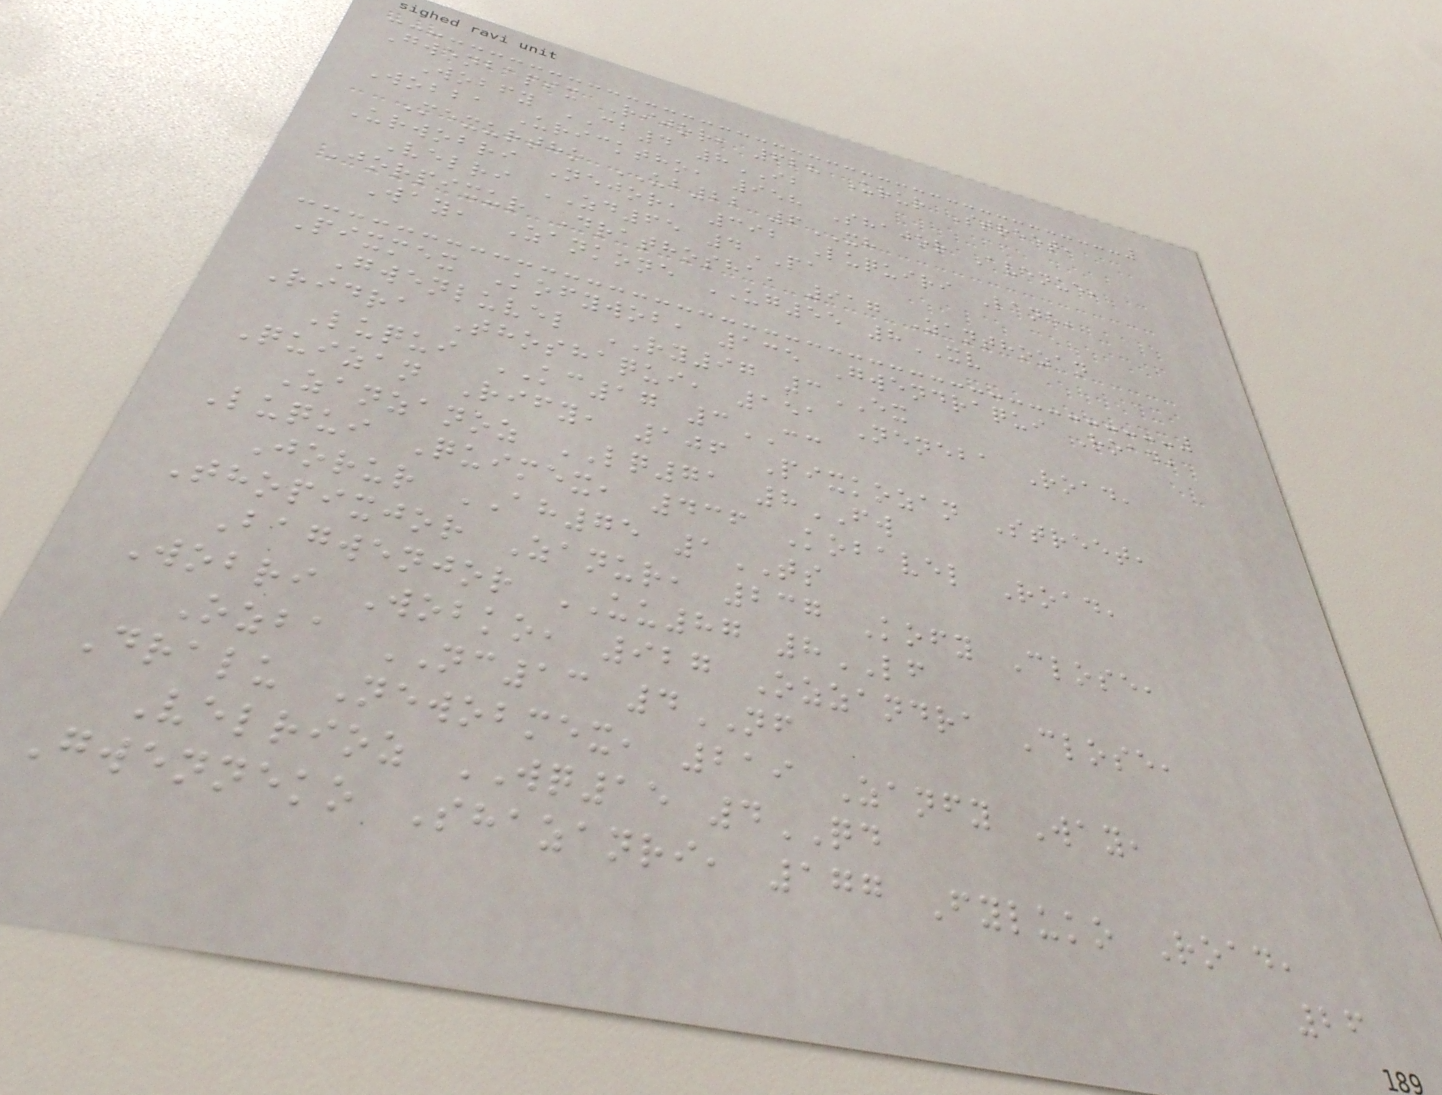Gwenbapix Rijor, 628 Urur Street,
Wobfy CB4 8IB
Wobba Uricktho, 958 Shajor Avenue,
Mexurtho UB22 6XH
Urwobri Nejor, 392 Luquiri Lane,
Velri ZD65 4PA
Jorpixur Drathosha, 917 Zanthozan
Way, Zankone UG55 8XV
Pixmex Kofywob, 135 Gwendraqui Road,
Gwenluvel RY97 3EX
Ridra Thoshaqui, 151 Neneba Road,
Luqui KC17 3CC
Quizan Rify, 106 Pixkozan Street,
Zanzanoz LQ71 8FW
Luqui Quimex, 436 Kobavel Road,
Jorur AH75 1TS
Thopixjor Zanur, 237 Kofy Close,
Bagwenjor UU87 8LF
Wobri Wobko, 927 Ozzandra Close,
Ozba NC13 4NF
Dralu Newobmex, 219 Zanfy Way,
Velrioz WQ15 4QD
Gwenneko Shazanri, 177 Fyluko Road,
26
